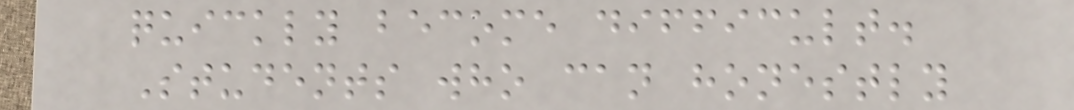quickly become difficult.
Students who can honestly
